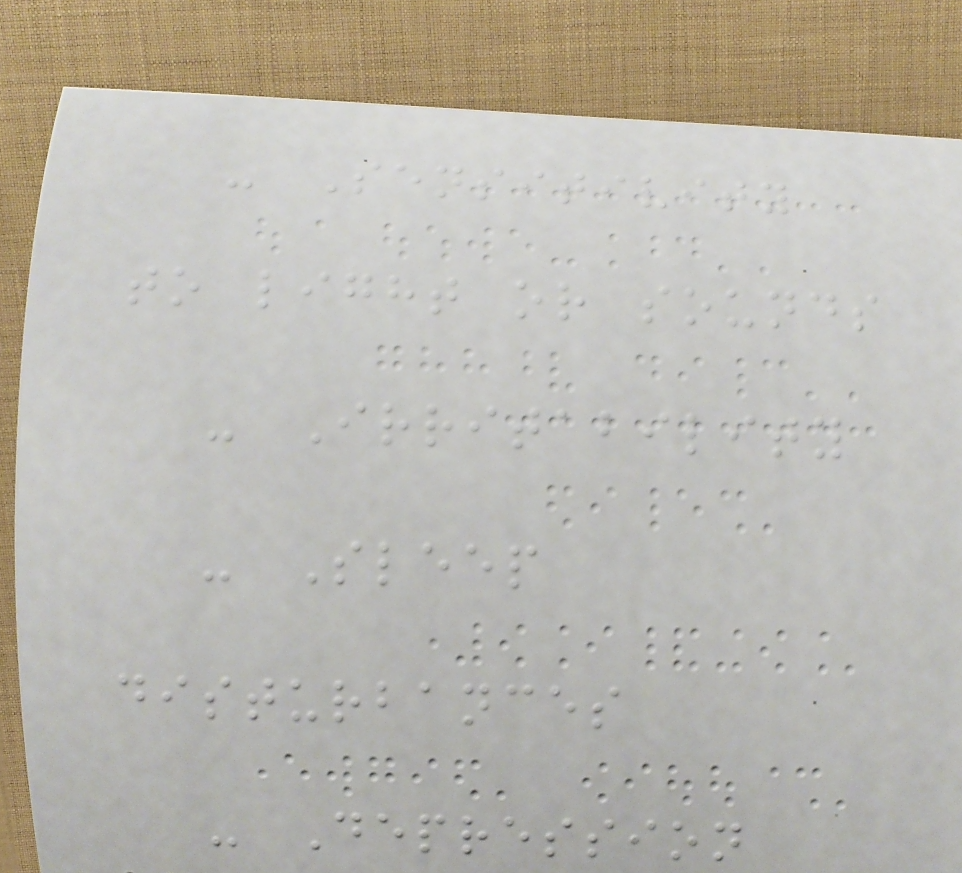- Sensitivity
to light or sounds
- Irritability
- Sleep
disturbances
- Depression
